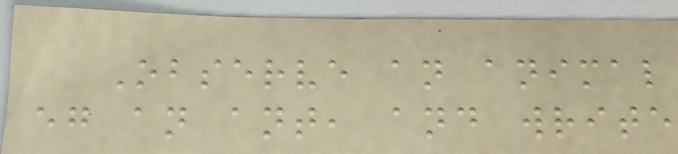Observe an animal
eg an ant, and write
